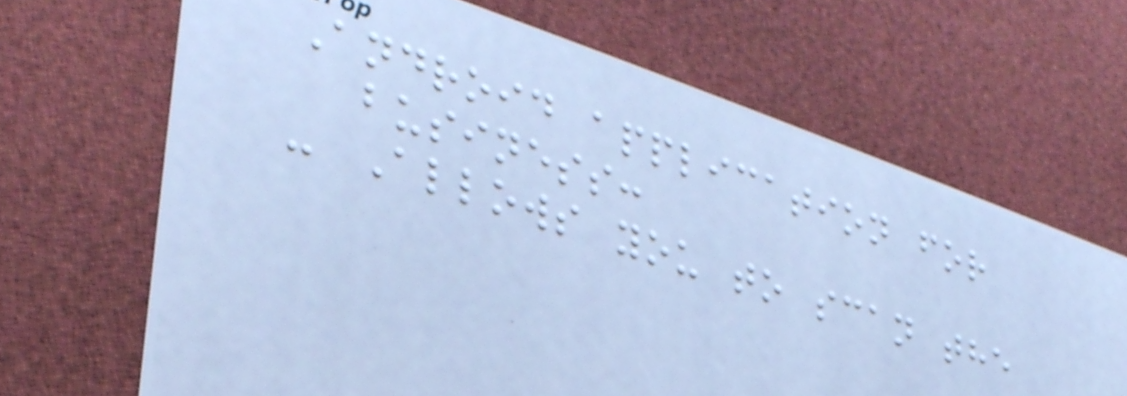Android application for
business:
- Allows you to scan the
